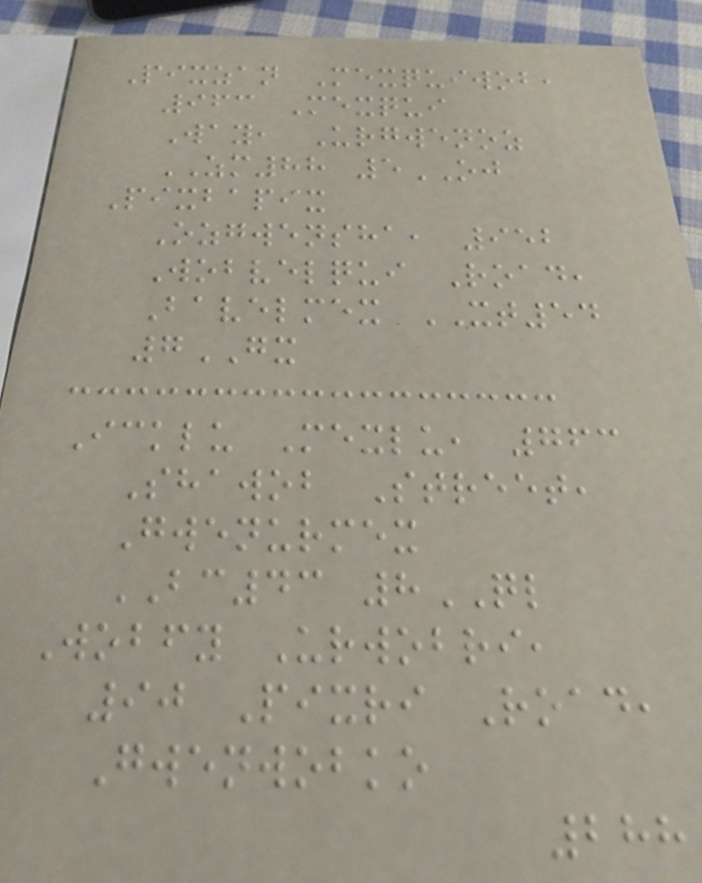Pixzan Mexquiwob,
963 Mexqui
Way, Urgwenoz
ZM88 5OJ
Pixbapix
Ozgwensha, 952
Wobvelqui Road,
Bavelmex XT54
7GX
Icklu Mexlu, 763
Shawob Street,
Gwenurmex
BC43 8QL
Wobfy Urwobri,
90 Pixri Road,
Gwenwobko
288
